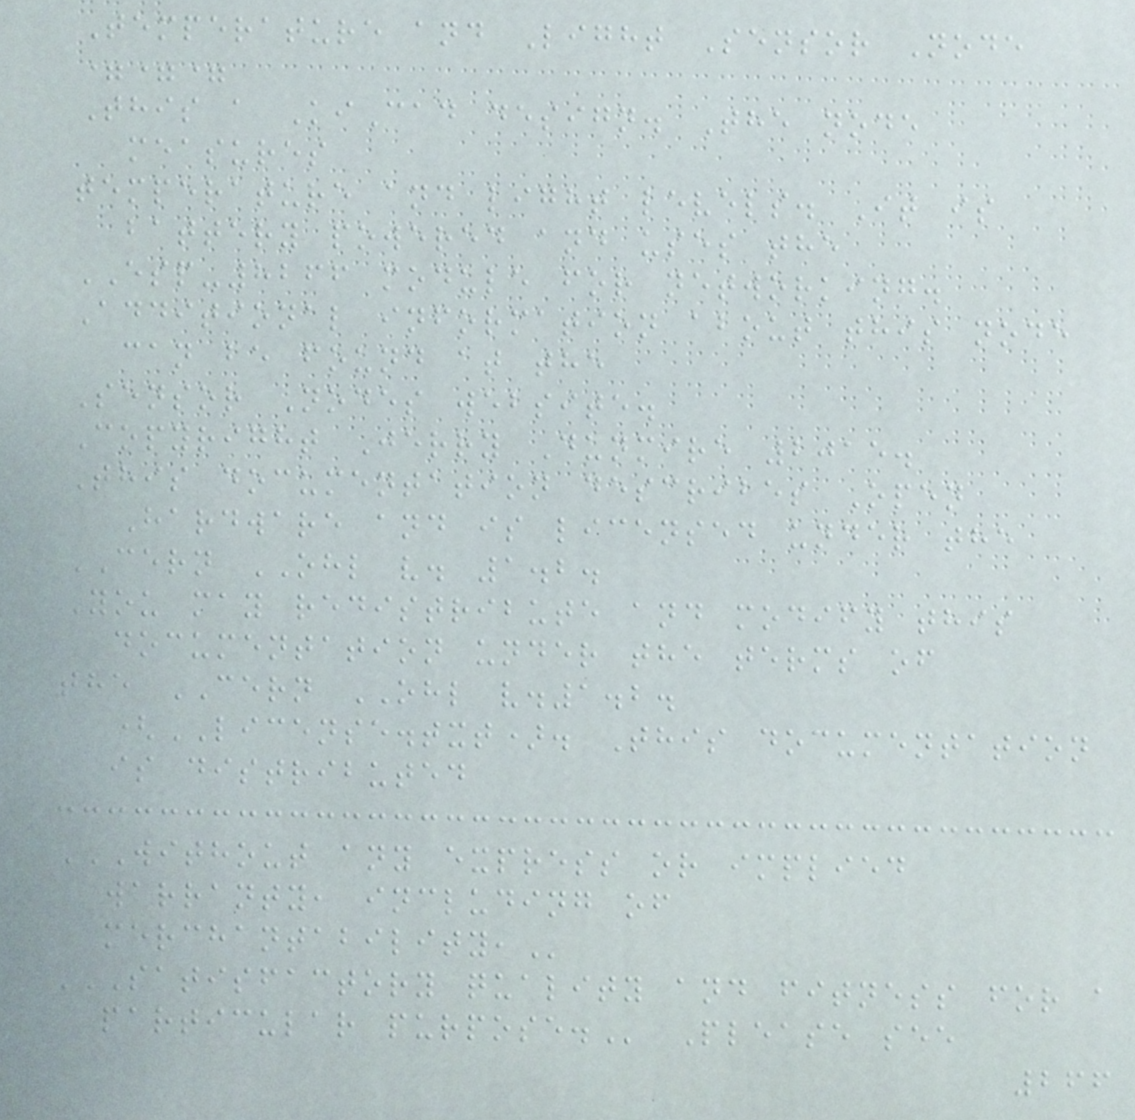Temperature and Light Sensor Node
===
This a KiCad design. The node
measures
temperature and light levels. It is
battery powered and uses the
ESP-8266 module for networking.
Additional information about this node
can be found at the
Sensor Nodes website.
Copyright Jerry Dunmire 2015.
This documentation describes Open
Hardware and is licensed under the
CERN OHL v. 1.2.
You may redistribute and modify this
documentation under the terms of
the CERN OHL v.1.2.
(LICENSE.txt). This documentation
is distributed
WITHOUT ANY EXPRESS OR IMPLIED
WARRANTY, INCLUDING OF
MERCHANTABILITY,
SATISFACTORY QUALITY AND FITNESS FOR A
PARTICULAR PURPOSE. Please see
266
